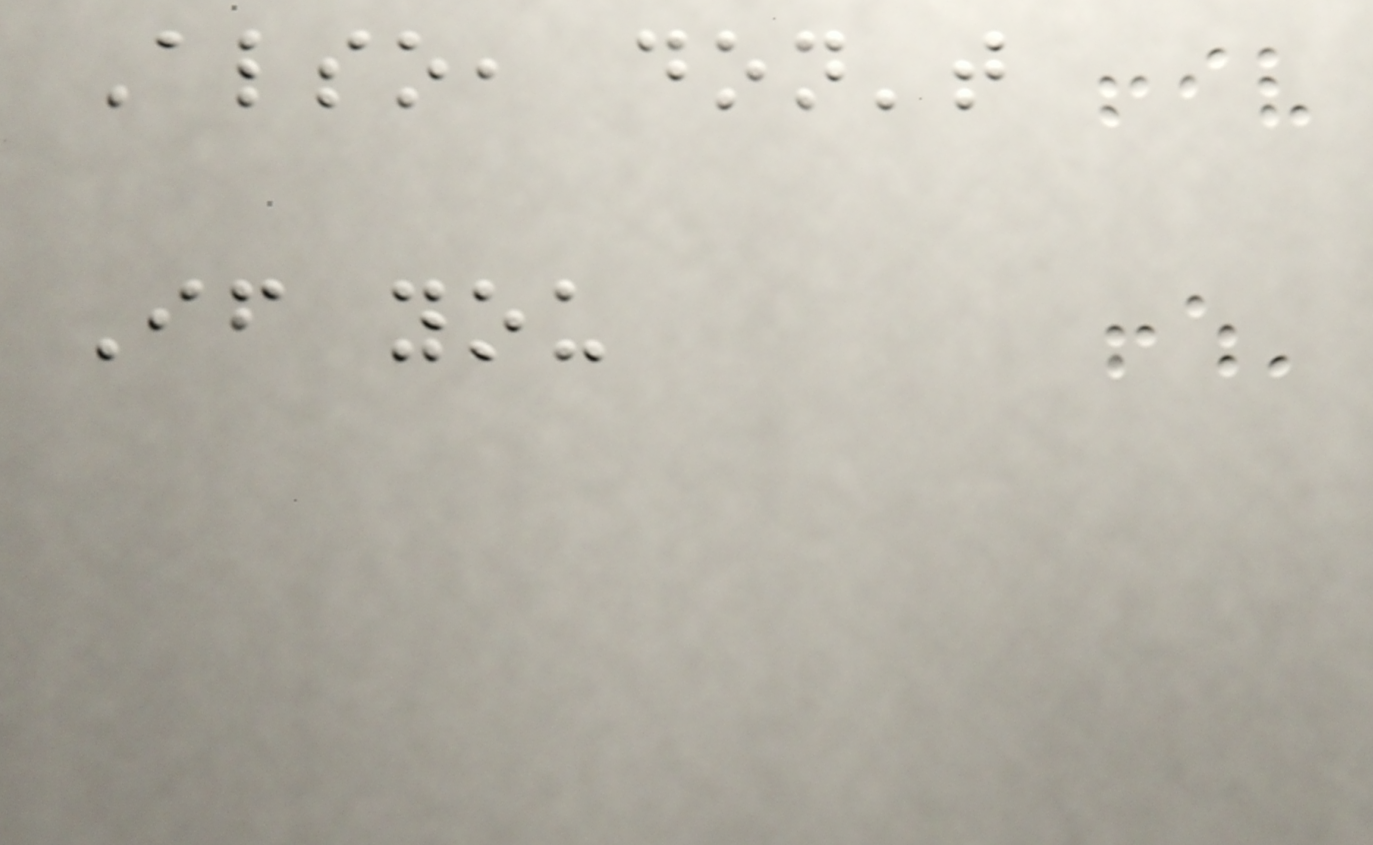Also, don't
If you
